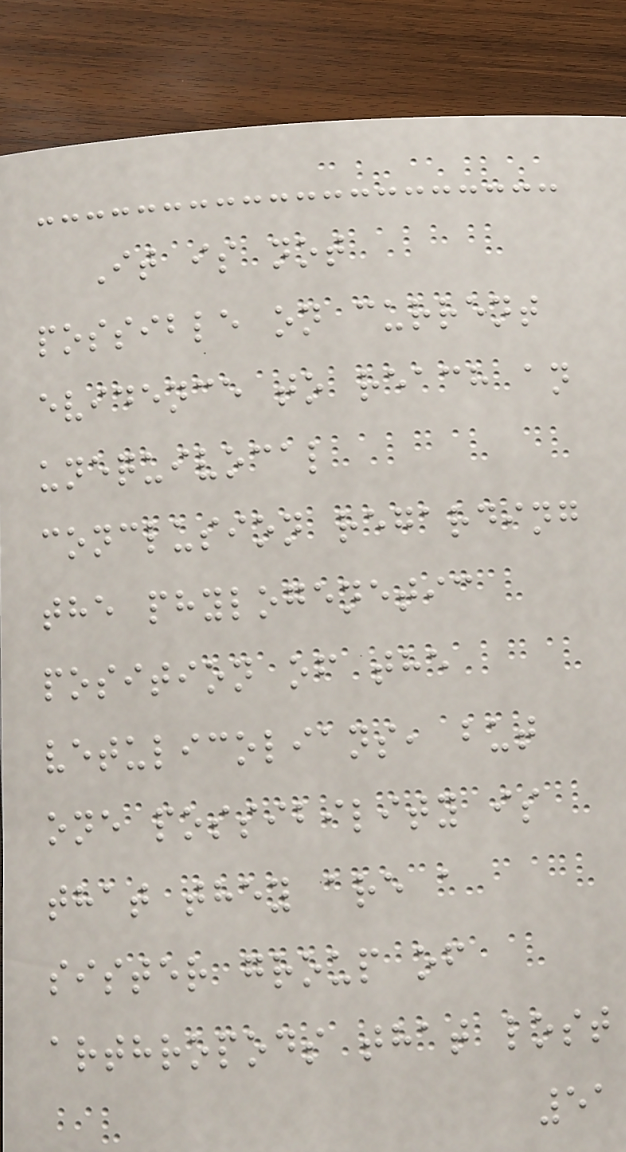It is not
possible on current
evidence to reach an
unequivocal
conclusion regarding
the phylogenetic
position of the
vetulicolians, but
one possibility is
that they are a
sister group of
arthropods that lost
51
